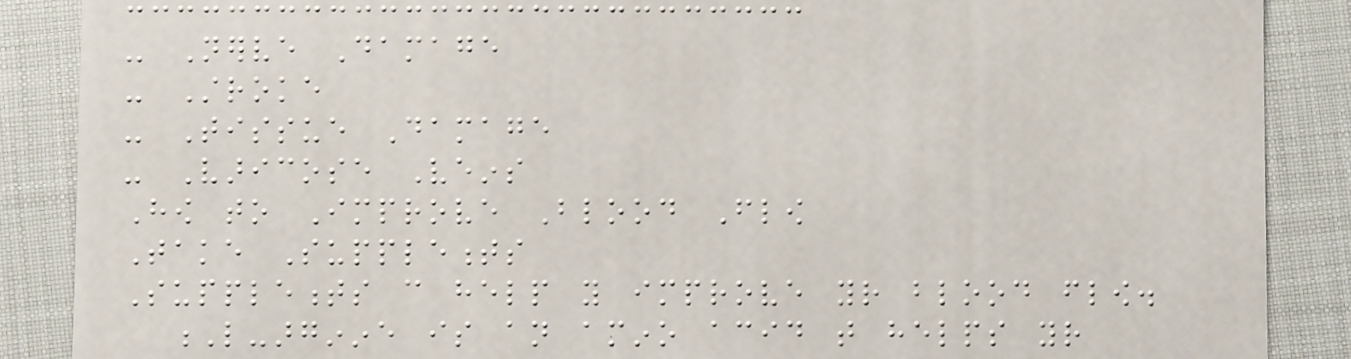- Nerve Damage
- Stroke
- Tissue Damage
- Varicose Veins
How to Improve Blood Flow
Take Supplements
Supplements can help you improve your blood flow.
L-arginine is an amino acid that helps your
